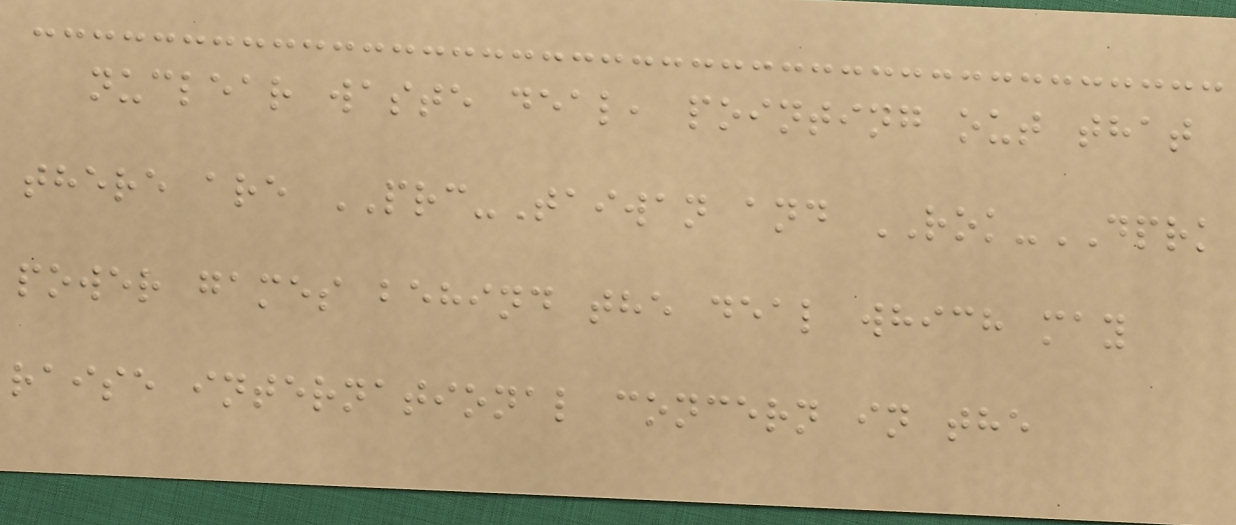nuclear waste deal, pointing out that
there are PRC-Taiwan and ROK-DPRK
power games behind the deal which may
raise international concern in the
